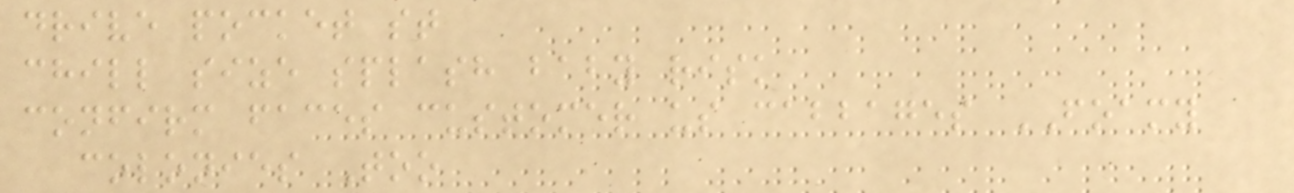drive pocket st
chill size splash baby risk
confirm faces customer us cabbages FOAMY
colonies Too
